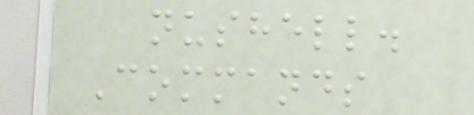nushell.
Commands
